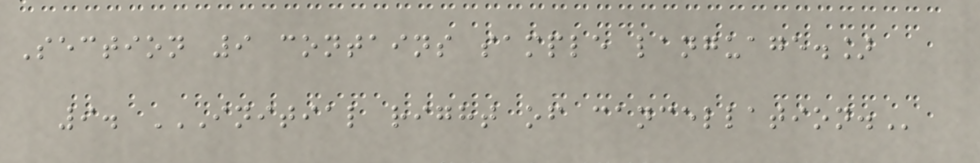Section 9 contains sample language.]
9. INITIAL RIGHT OF CANCELLATION.
